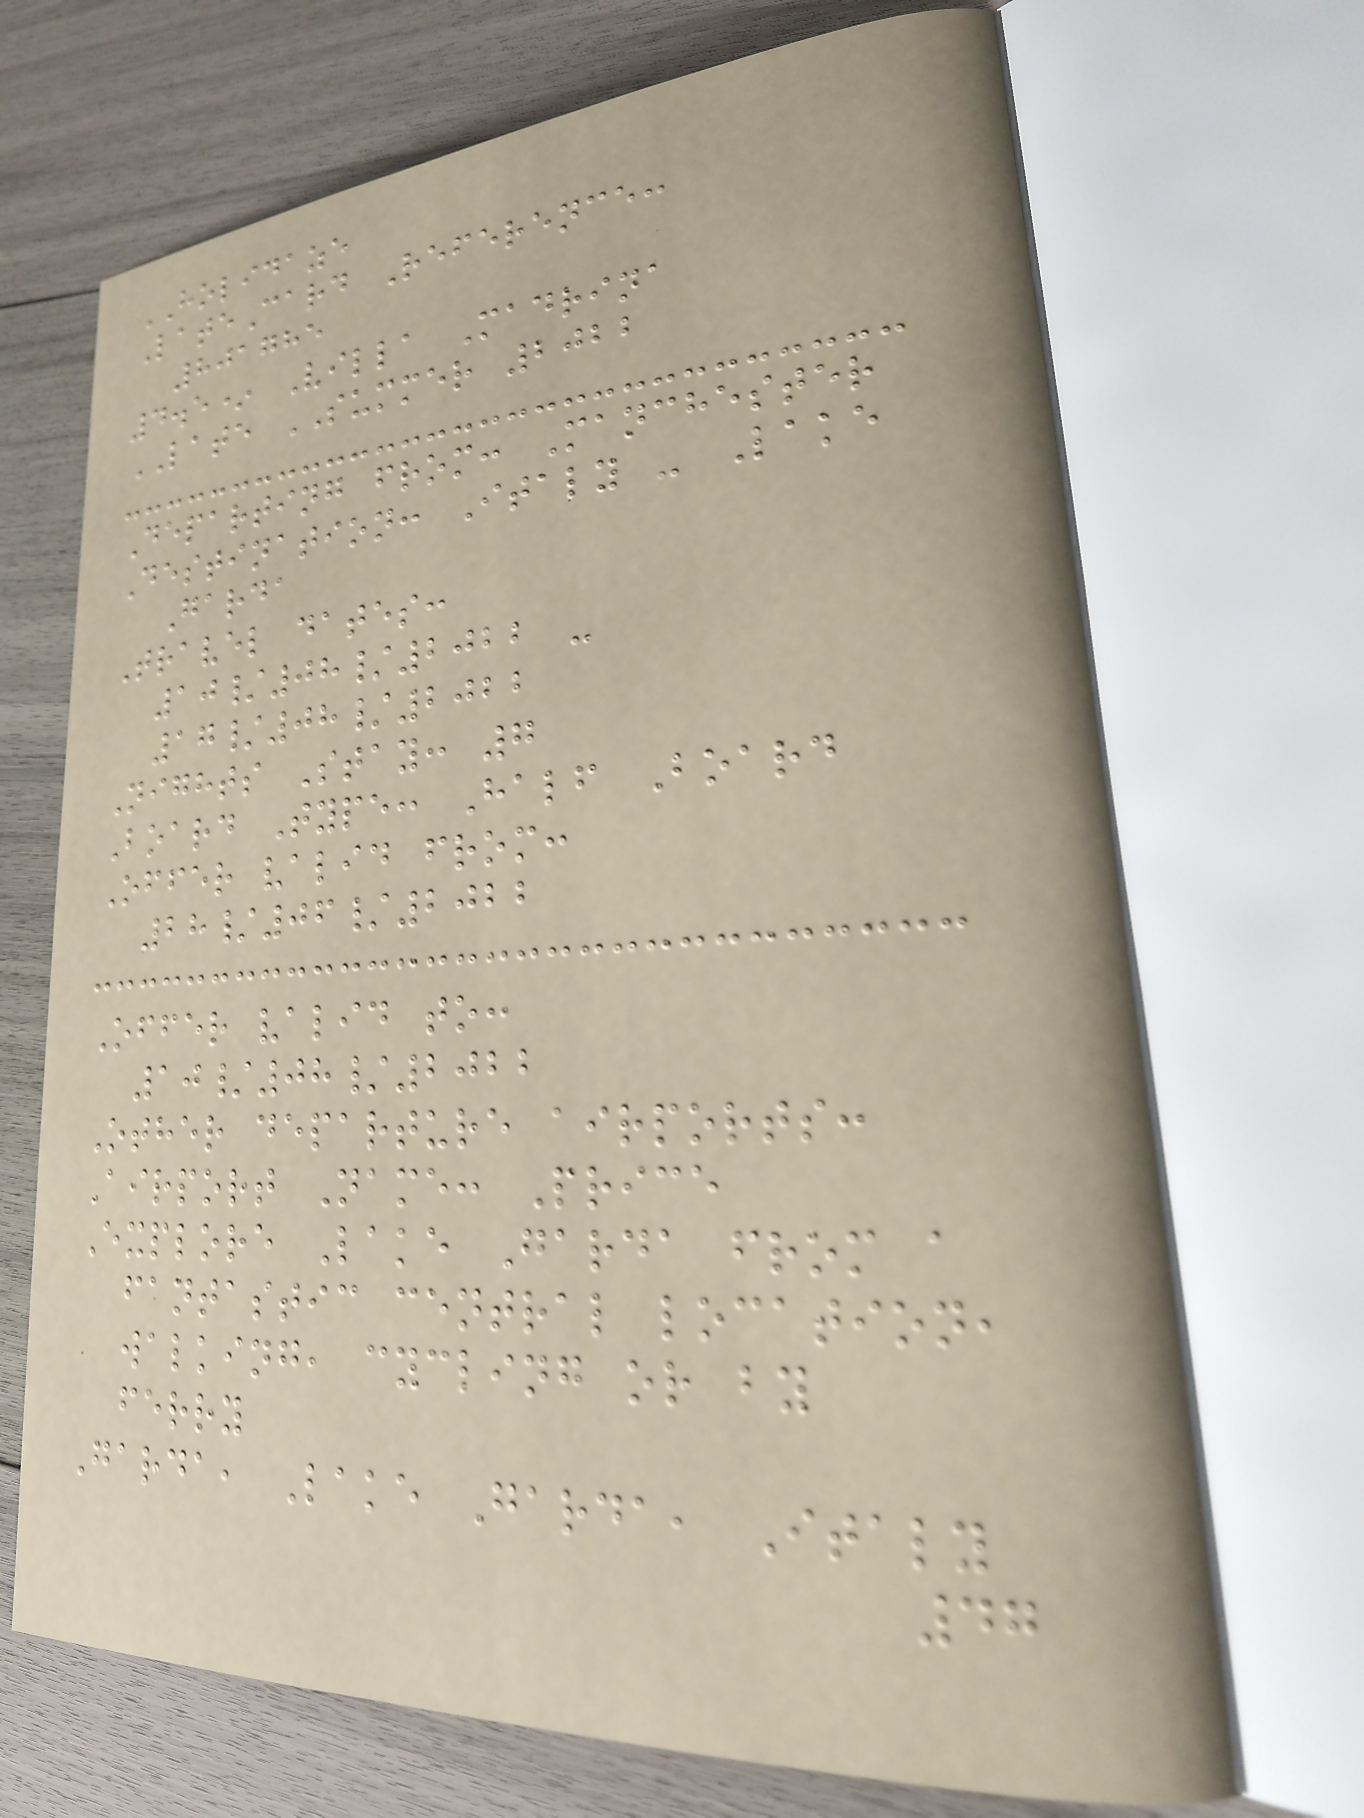HOLIDAZE
LateCard Reference:
801785
4.5* Villa Madrina
LATE SUMMER 2022
Departing from: Manchester
Destination: Italy - Lake
Garda
Travel dates:
10/08/2022 -
17/08/2022
Nights Stay: 7
Board Type: Half Board
Offer valid from:
28/06/2022
Offer valid to:
10/08/2022
Other departure airports:
Airport Name: Price
Explore Lake Garda from a
fantastic central location,
walking, cycling or by
ferry
Garda, Lake Garda, Italy
47
